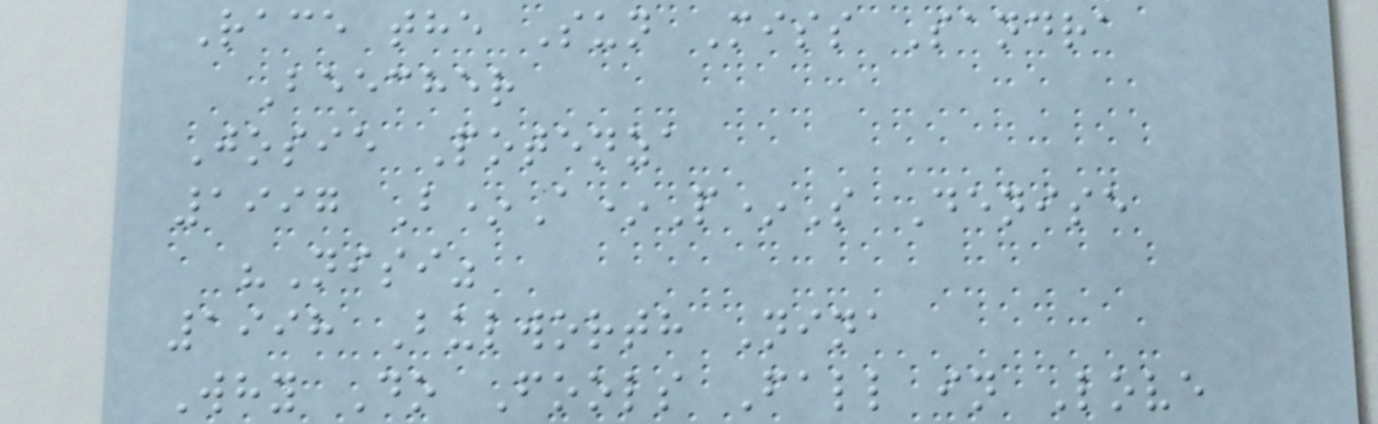Race the Sun Miss Sandra
Beecher
Josie Potenza
1997 B*A*P*S Denise
"Nisi"
1998 Bulworth Nina
Why Do Fools Fall in Love
